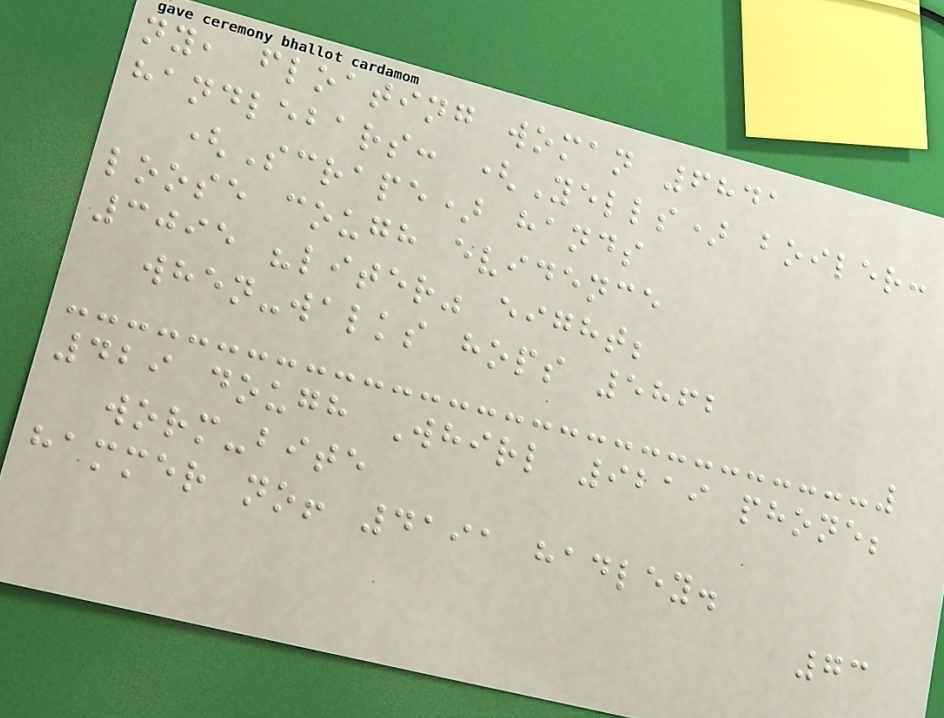ny, floating woman 6841
handlebars: (Yells) boiler:
(Scrape) hands
loose cough evidence
3095 "liter" eight;
when-walks hops 5862
429 dough Whirl 9219 phone;
worm-bite
hammer no! 4191 hadley.
73
